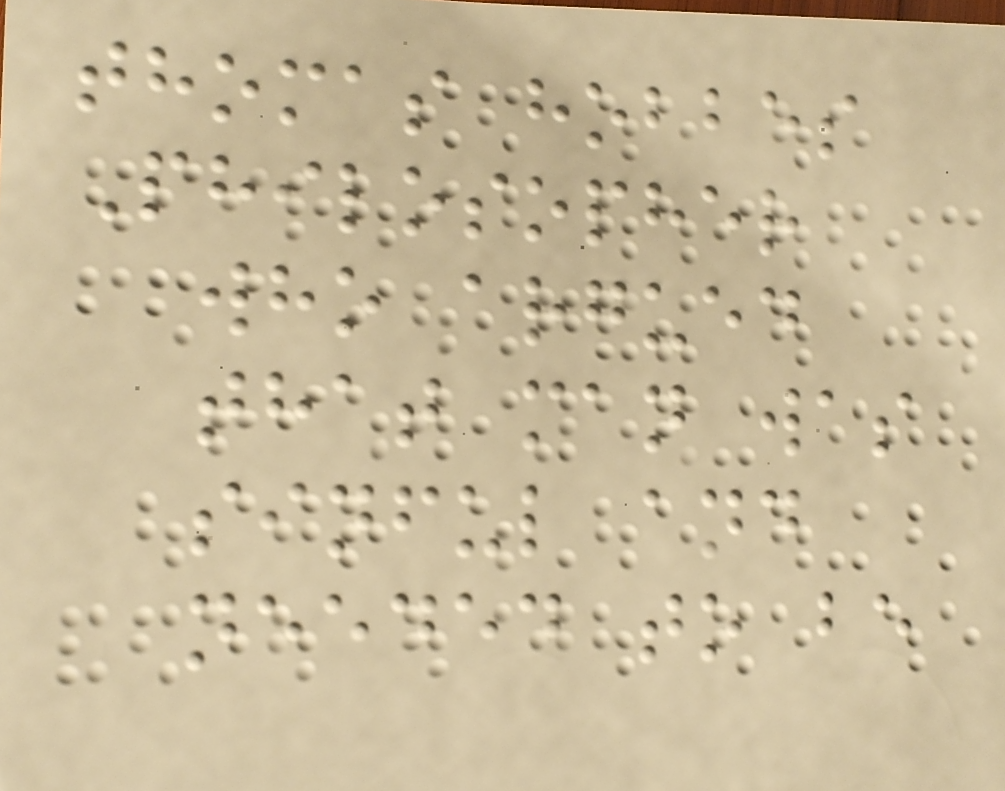thomas hobbes
Philosopher
who argued
that man was
sinful and
needed to be
